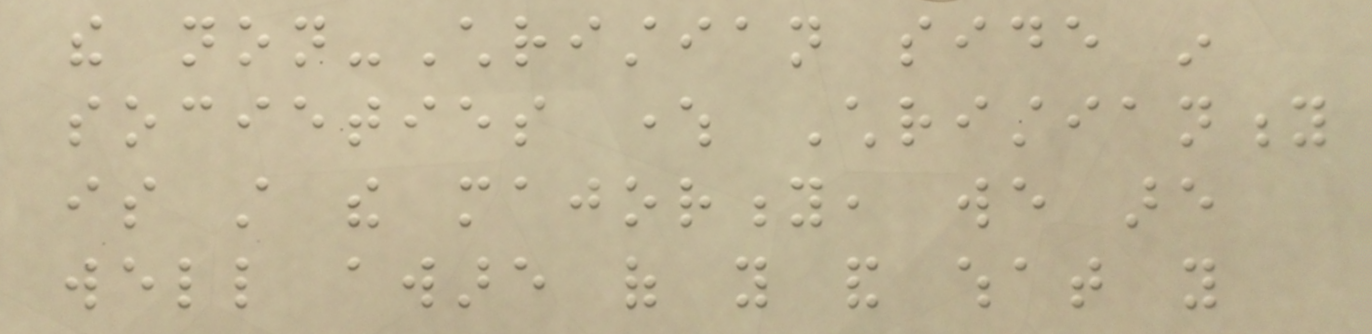the non-Christian side in
societies where Christianity
is still the majority, we are
well aware of you and what you
